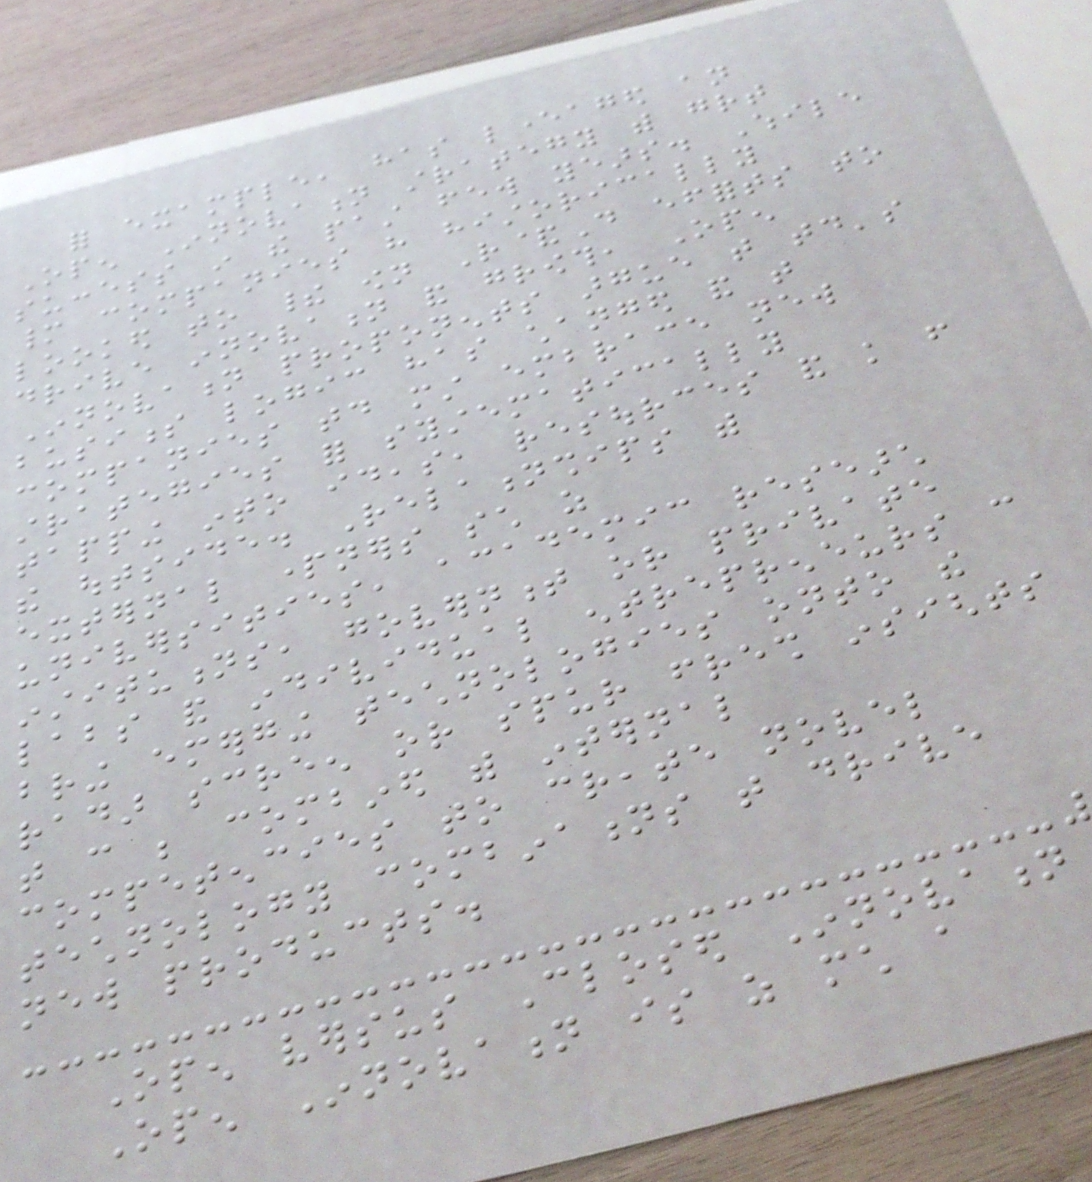for example, has leveraged an
Open Innovation strategy with great
success in the past few years. While
many companies have historically
looked to their own R&D efforts to
drive innovation and growth, Open
Innovation proponents argue that today's
business logic has changed and that
companies today must embrace new
strategies for systematically
tapping into ideas, resources and knowledge from
the outside. Relationships with
external partners such as
universities, academic research
institutions, government or private
labs and individual entrepreneurs can
bring emerging technologies onto the
radar screen or spur fresh insights
that can be combined with internal
competencies to create novel
technology combinations that drive
new products.
Open versus Closed Innovation
Open Innovation is as much a
